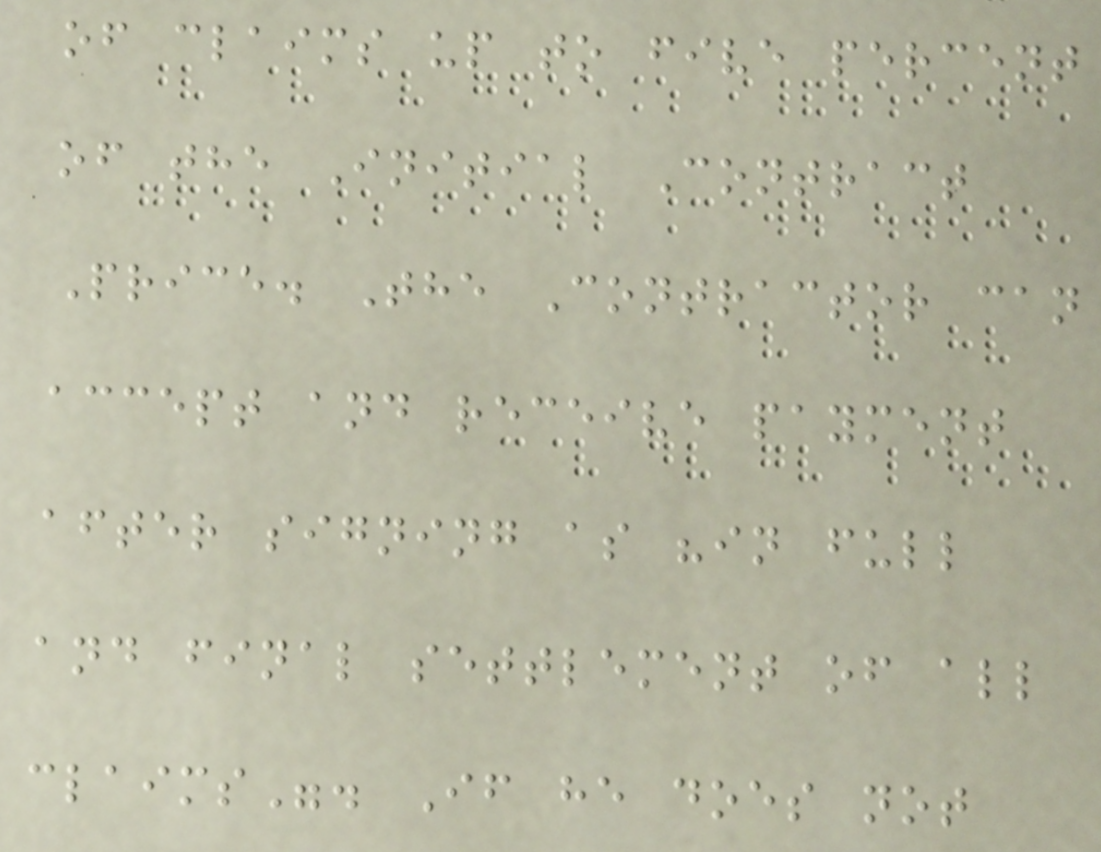of claims up to five percent
of the Initial Contract
Price. The Contractor can
accept and receive payment
after signing as "in full
and final settlement of all
claims". If he does not
